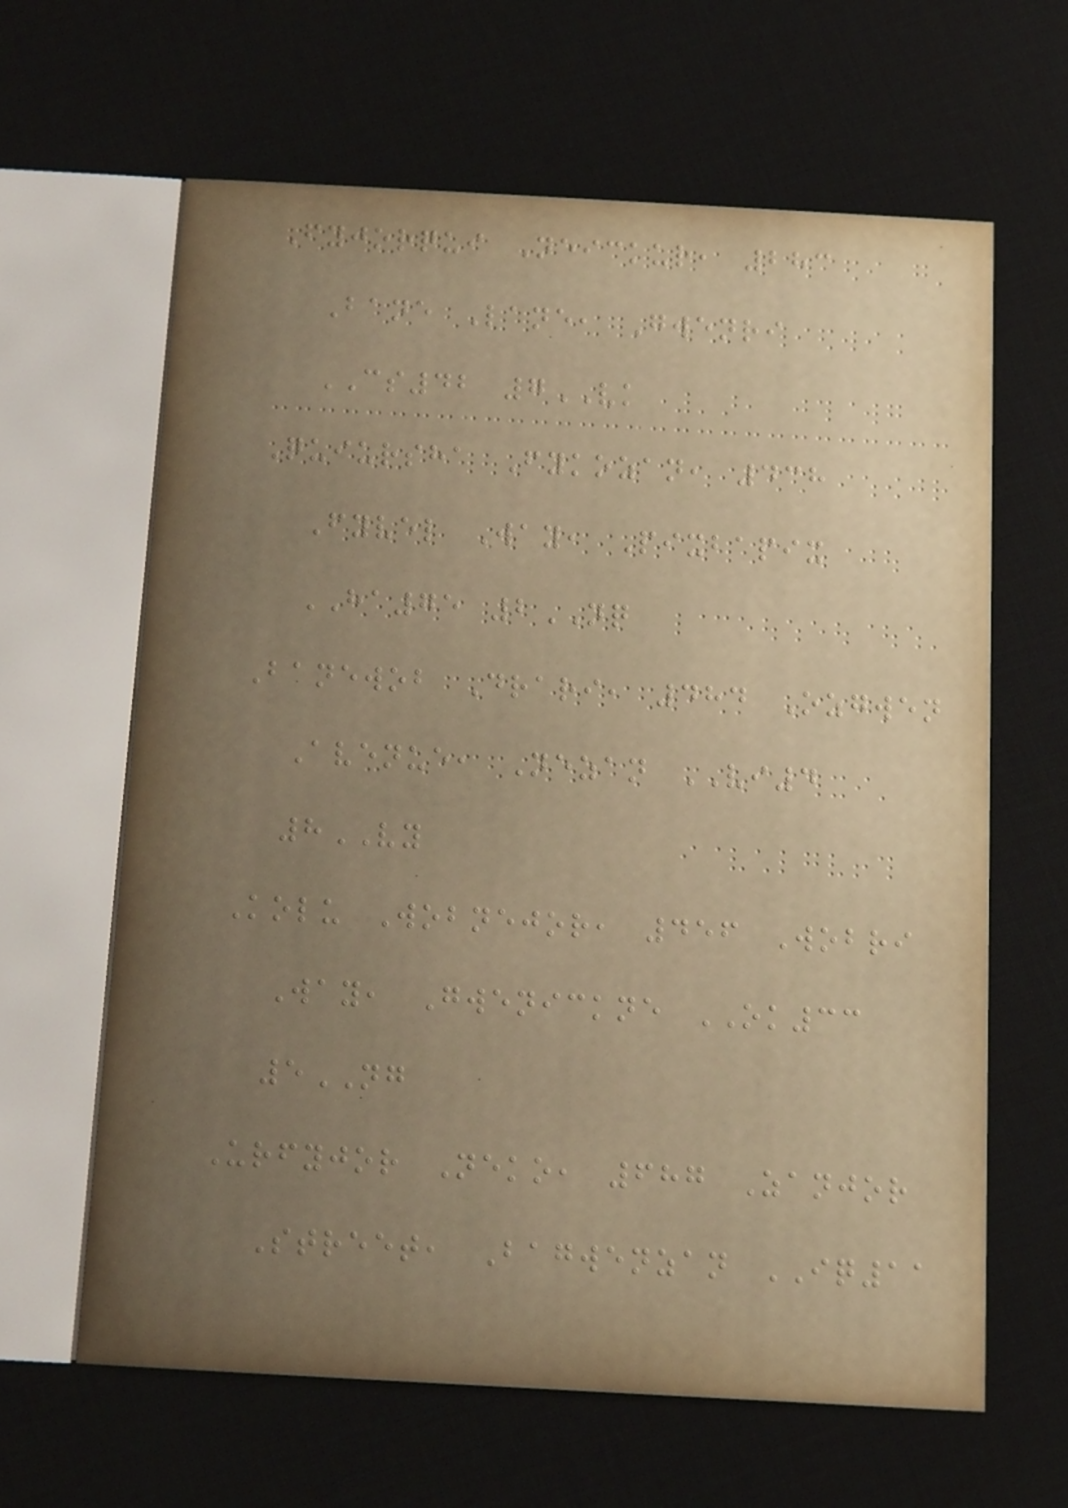Fyjorqui Neickur, 283
Bane Lane, Gwenri
CS42 7VK
Quiursha Fykozan, 438
Fyvel Way, Pixbapix
HA75 2NQ
Banewob Drari, 484 Ozgwen
Avenue, Nezan VI4
8VY
Kolu Wobnejor, 456 Wobri
Way, Gwenickne OK33
5NG
Urfyjor Neko, 687 Zanjor
Street, Bagwenzan IQ11
